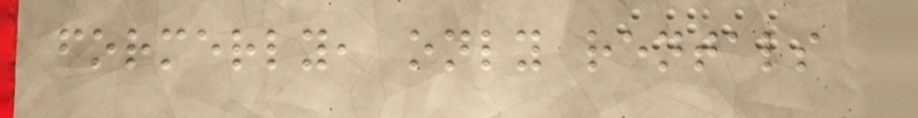formerly, only rentals
